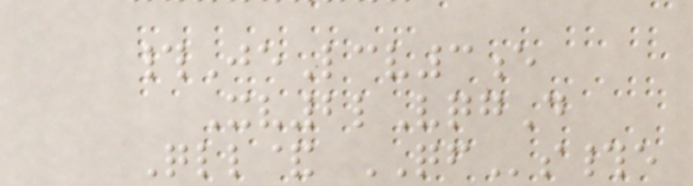#JeLcv3e
Xv2lVqgD
Qll& QFs#e
